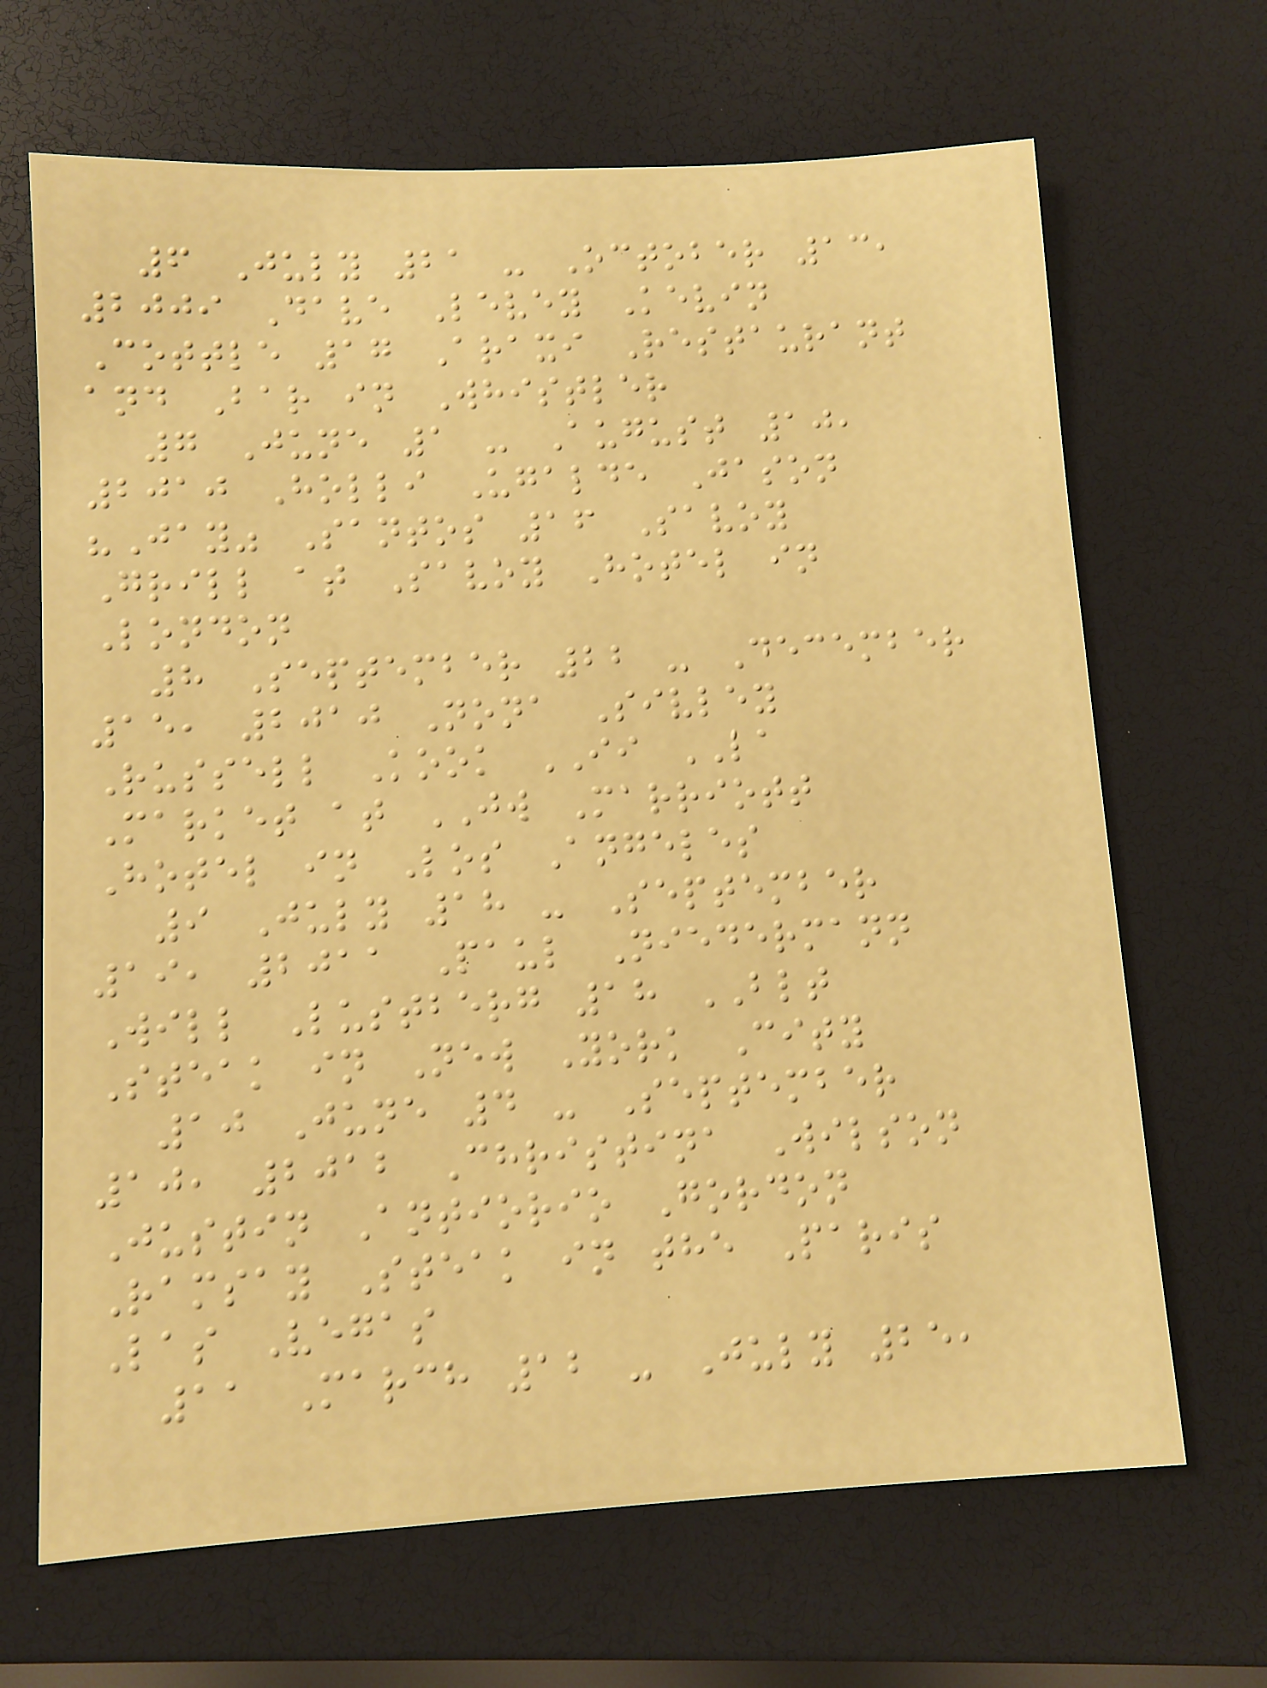6 July 21 - October 13,
2009 Dave Levey Kevin
Cottle 17 Araxi Restaurant
and Bar in Whistler
7 June 1 - August 10,
2010 Holli Ugalde Jason
"Jay" Santos 16 Savoy
Grill at Savoy Hotel in
London
8 September 22 - December
15, 2010 Nona Sivley
Russell Kook II LA
Market at JW Marriott
Hotel in Los Angeles
9 July 18 - September
19, 2011 Paul Niedermann
Will Lustberg 18 BLT
Steak in New York City
10 June 4 - September
10, 2012 Christina Wilson
Justin Antiorio Gordon
Ramsay Steak in the Paris
Las Vegas
11 March 12 - July 25,
